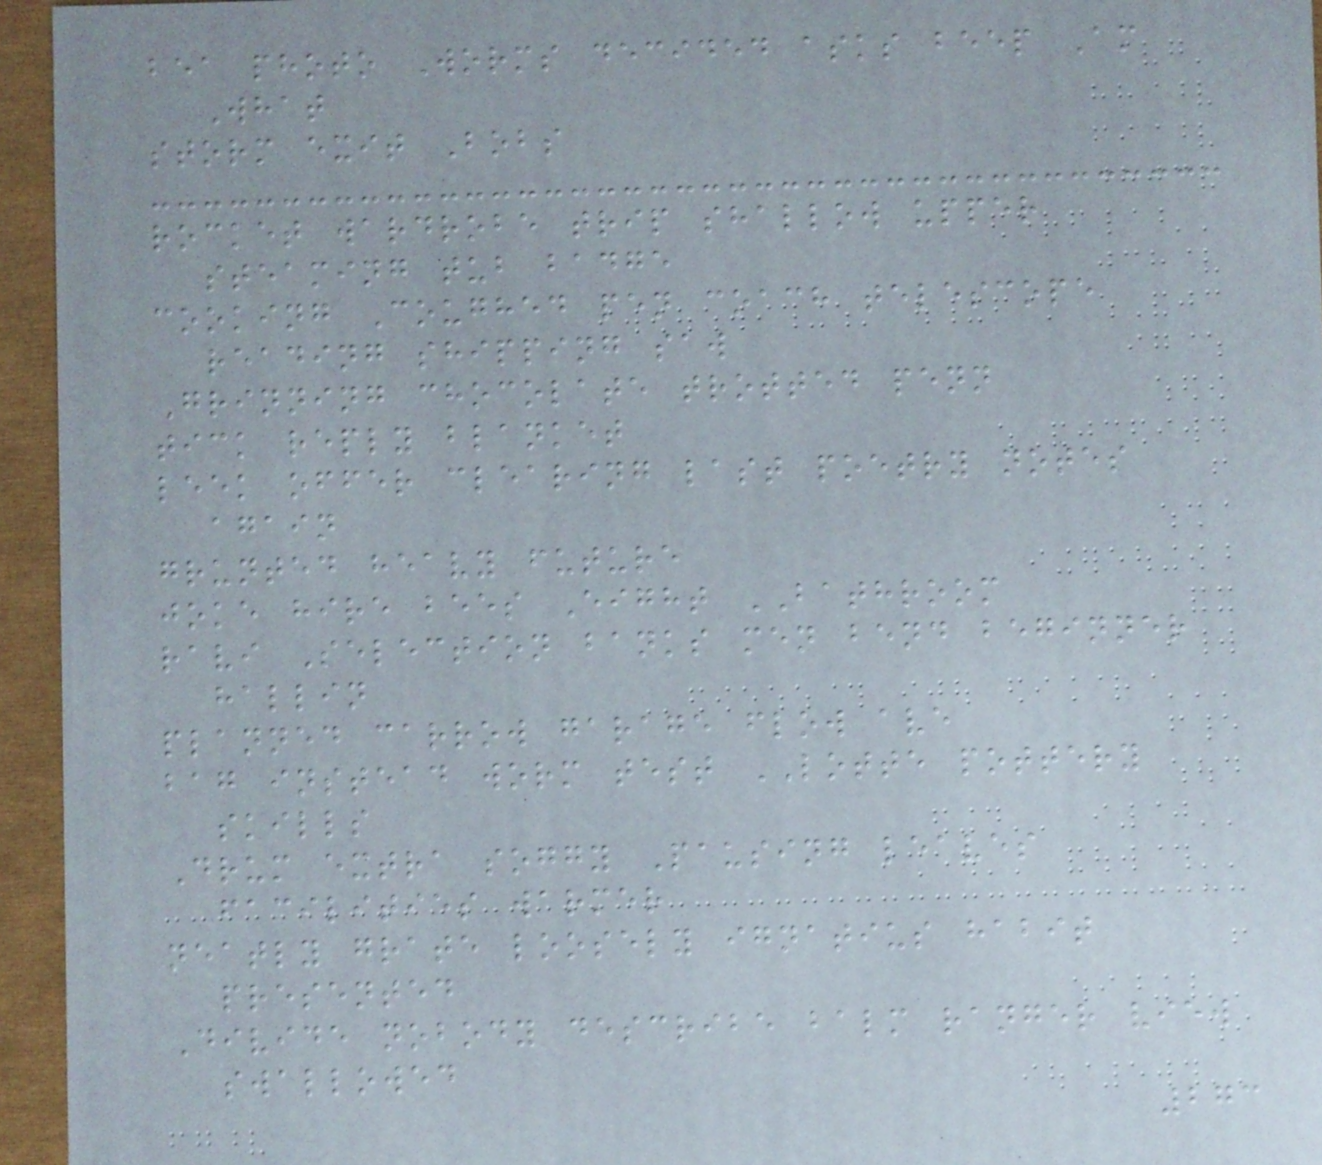bea photo Worms decided asks beep Am
What
storm exit Bobs
rocket wardrobe trip shallow upper
steaming tub badge
cooking Coughed pen coach telescope
reading shipping saw
Grinning chocolate trotted penn
tick reply blanket
leek offer clearing last poetry notes
again
grunted heavy future
joke hire bees Eight BATHROOM
ravi Selection banks men bend beginner
hallin
planned carrow garage flow ave
bag instead worm test LOTTE pottery
skills
Drum extra soggy Pausing leaves
facilities warmer
neatly grate loosely ignatius habit
presented
Divide nobody describe balm ranger view
swallowed
273
